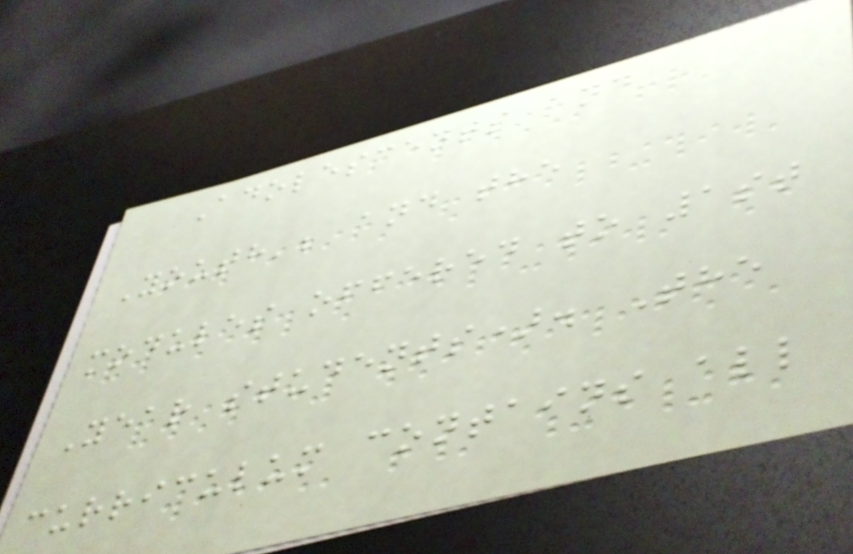Adolescents and
Youth'; and the
modules offered to 1st
Year students). The
curriculum contains all
